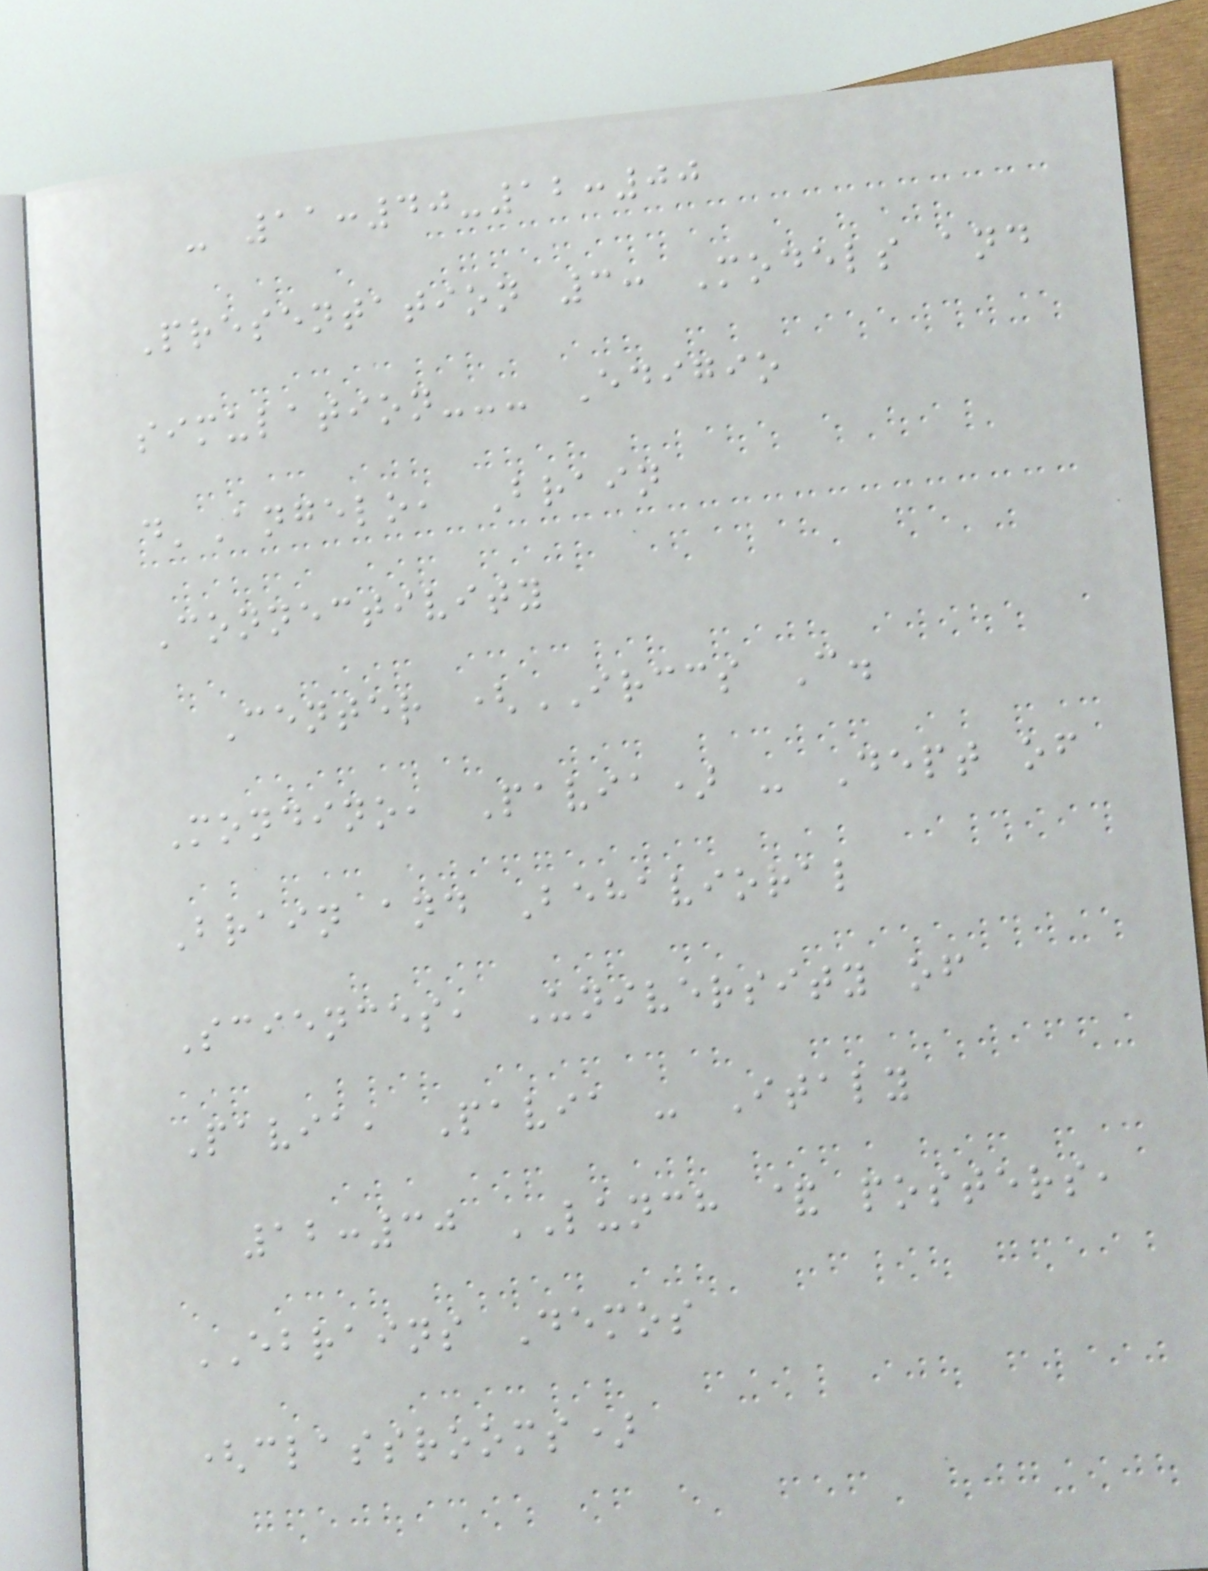- 11:40-12:00
Presentation 3: Models and
simulation--- Edigio
d'Angelo, Brain
Connectivity
Center (IRCCS C.
Mondino, Pavia) - Dept of
Brain and Behavioral
Sciences, University of
Pavia, Pavia - Italy
12:30 LUNCH & posters,
EBRAINS Demos
(classrooms)
